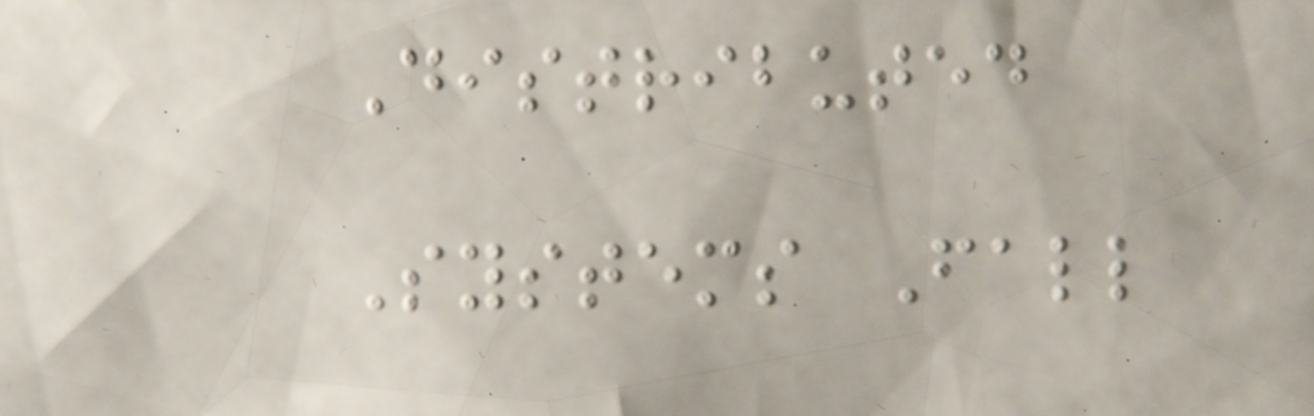Distributed
Systems Fall
